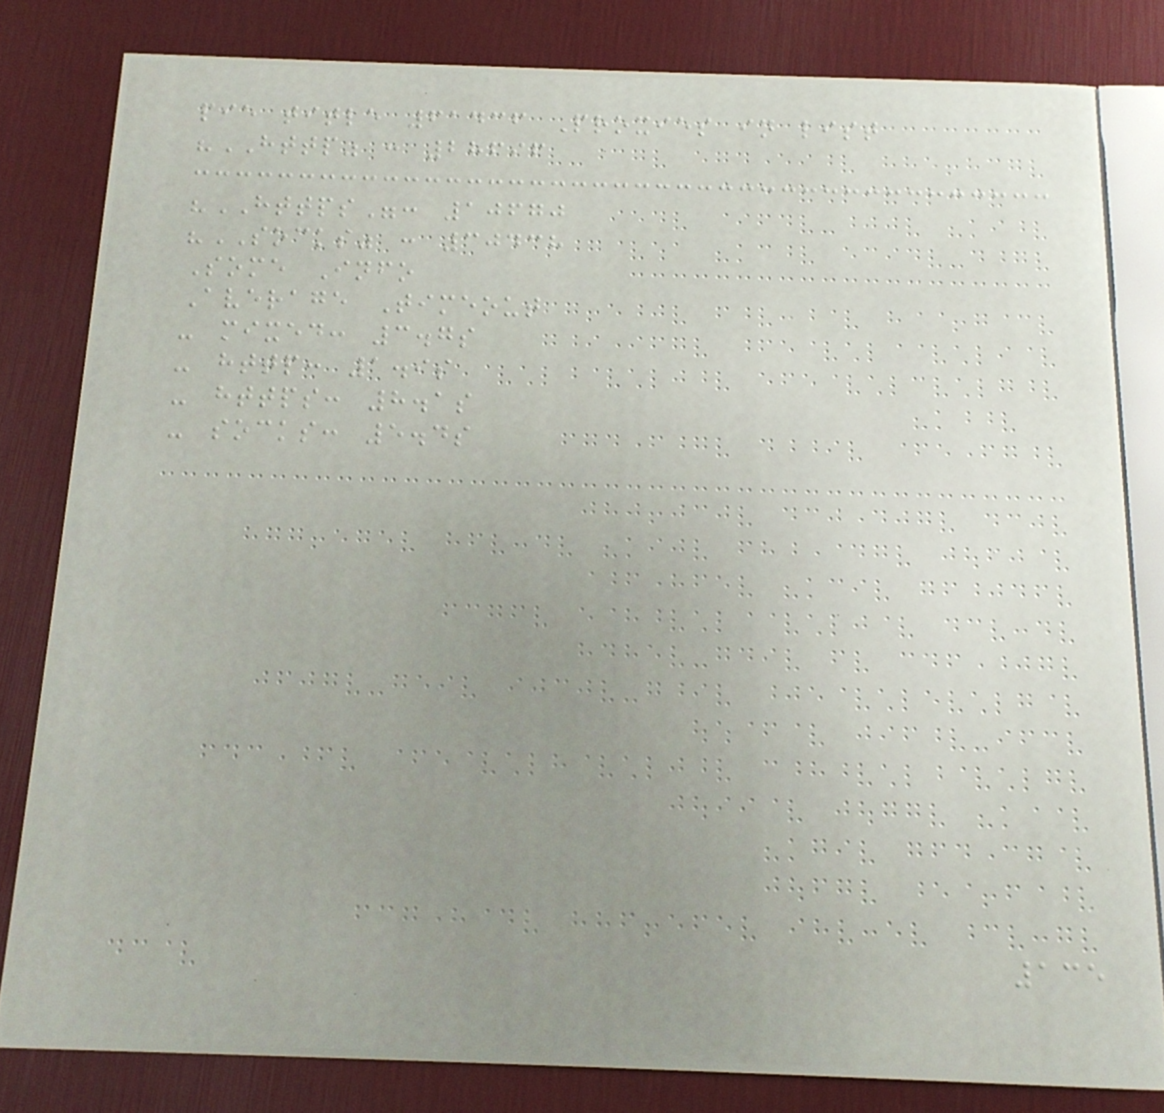pie title 61436 Proxies in list
"HTTP" : 28696
"HTTPS": 10670
"SOCKS" : 30438
Some Info
Average Timeout
- mixed: 3.7s
- http: 1.9s
- https: 8.1s
- socks: 5.4s
135
